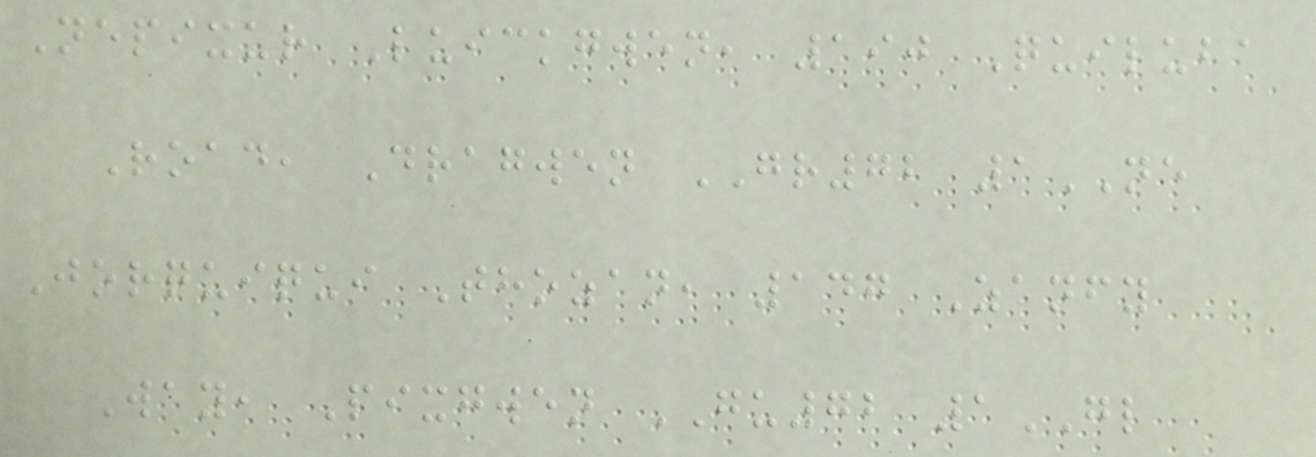Nepixur Luickgwen, 190 Quiluba
Road, Dragwen GR72 1NE
Jorquiqui Thozan, 147 Zanfy
Way, Pixgwen GU72 1GL
